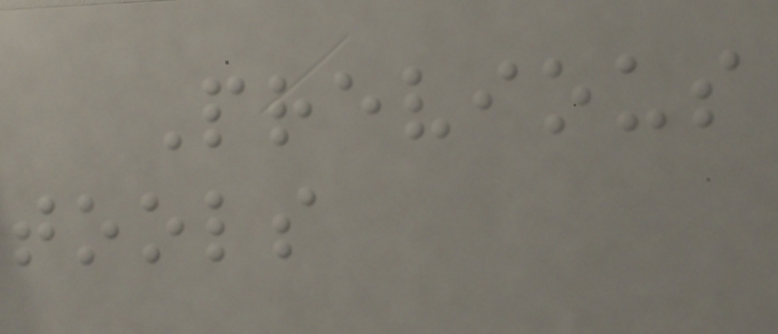Previous
tools
